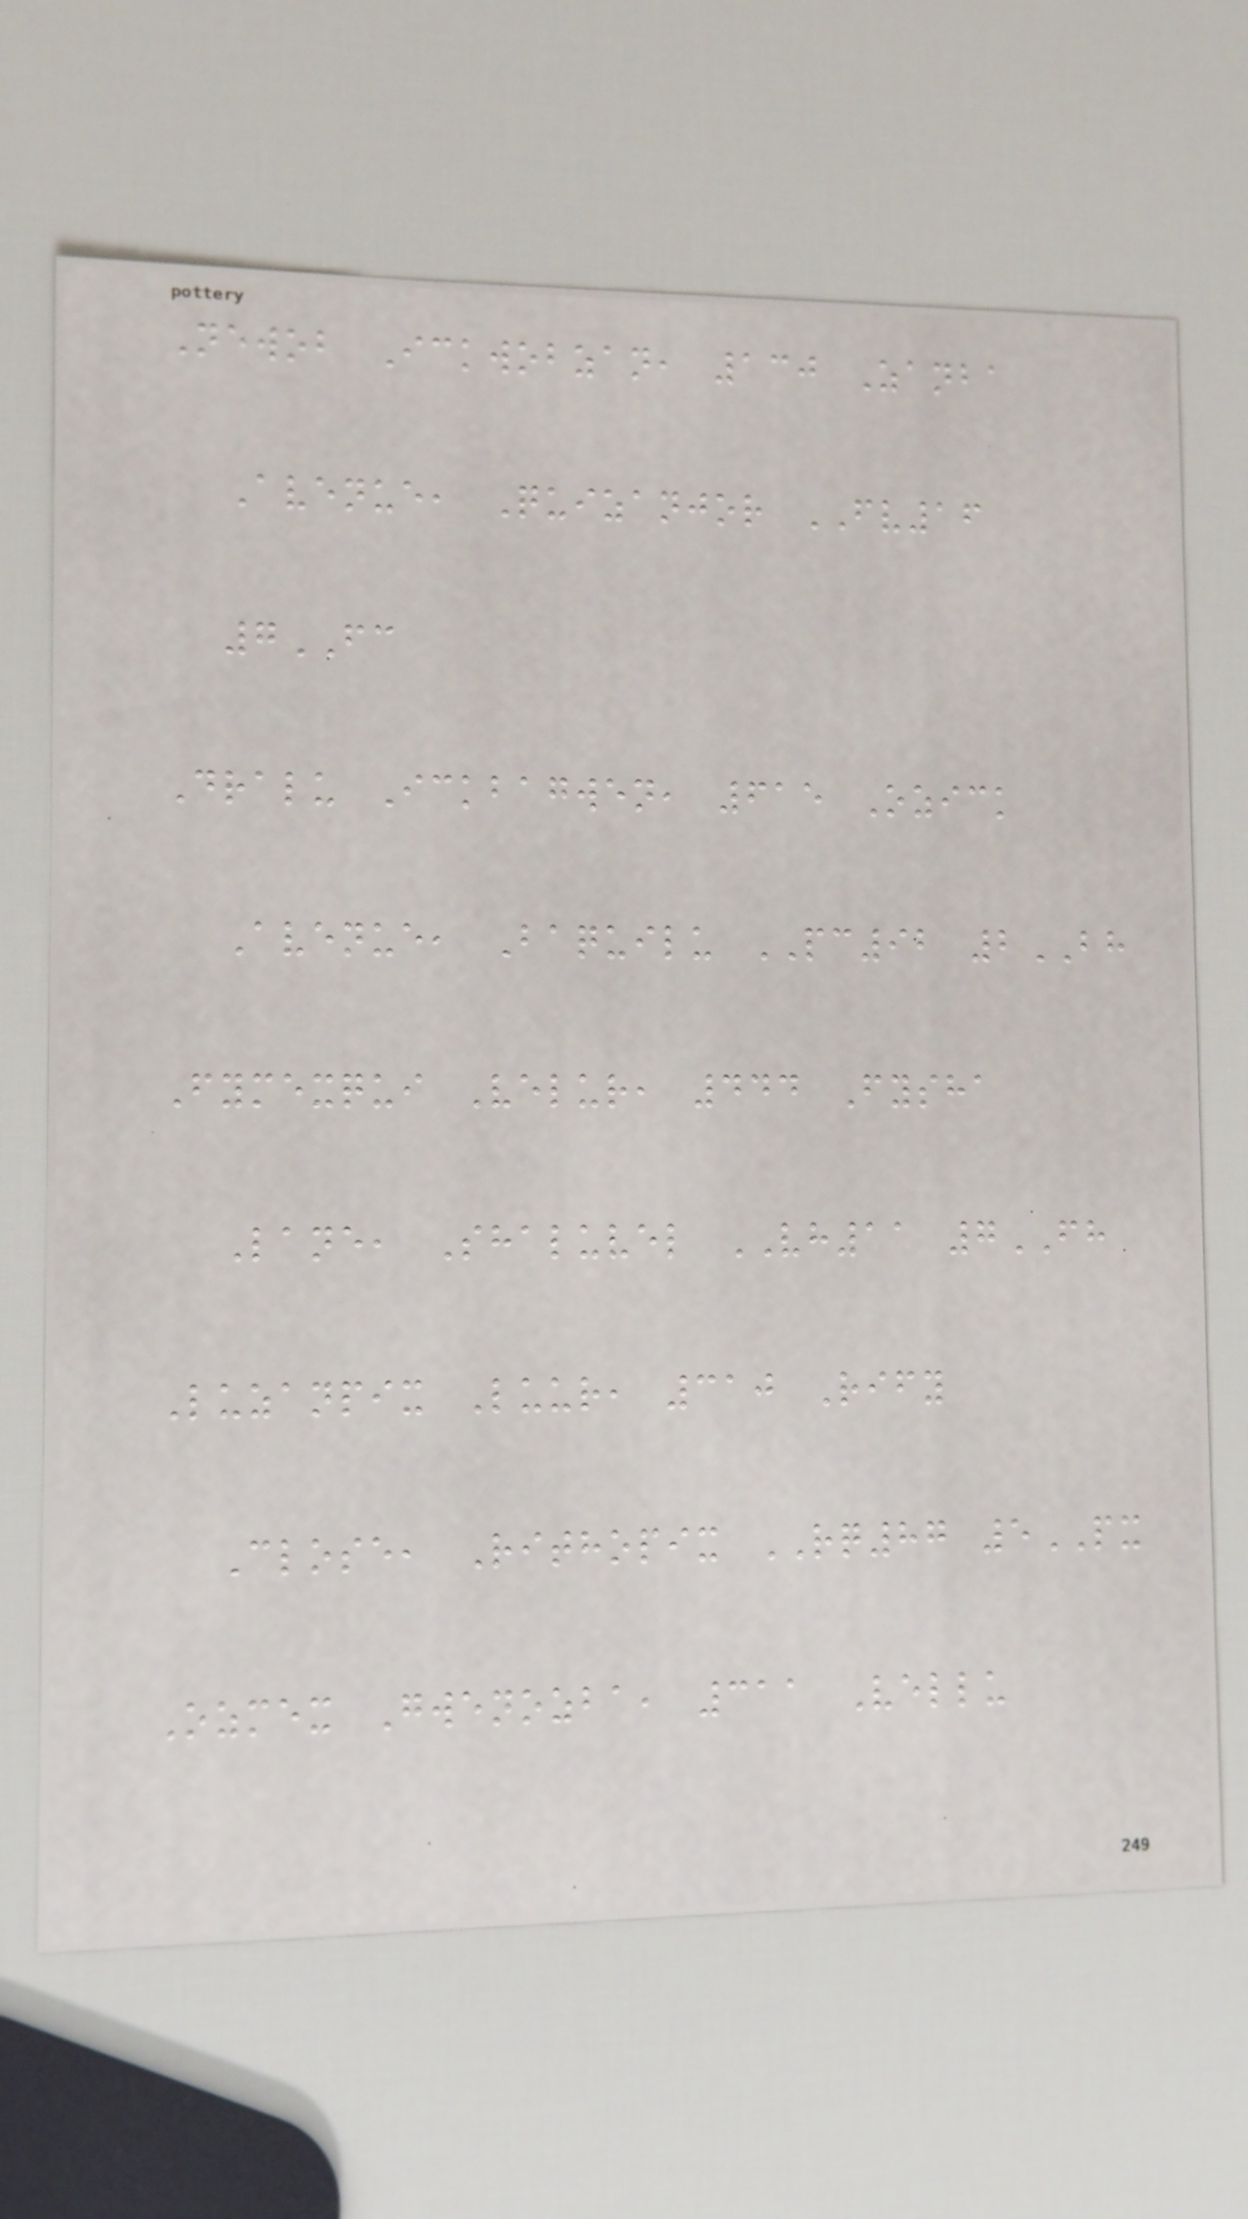Newob Ickwobzan, 130 Zanba
Avenue, Quizanjor FV16
7FC
Dralu Ickbagwen, 615 Ozick
Avenue, Baquilu PC92 2BH
Fymexqui Velur, 444 Fysha
Lane, Shaluvel VH11 7FH
Luzanpix Luur, 310 Rify
Close, Rithopix RQ87 5PX
Ozmex Gwenozba, 311 Vellu
